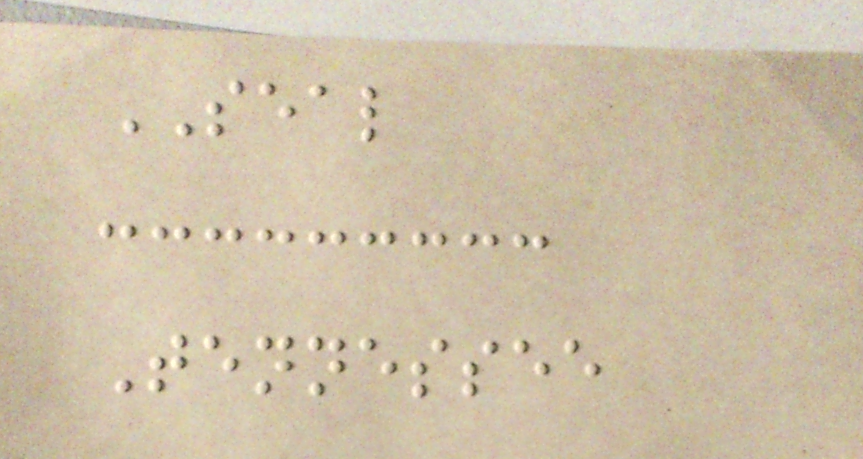SEAL
Tennessee
